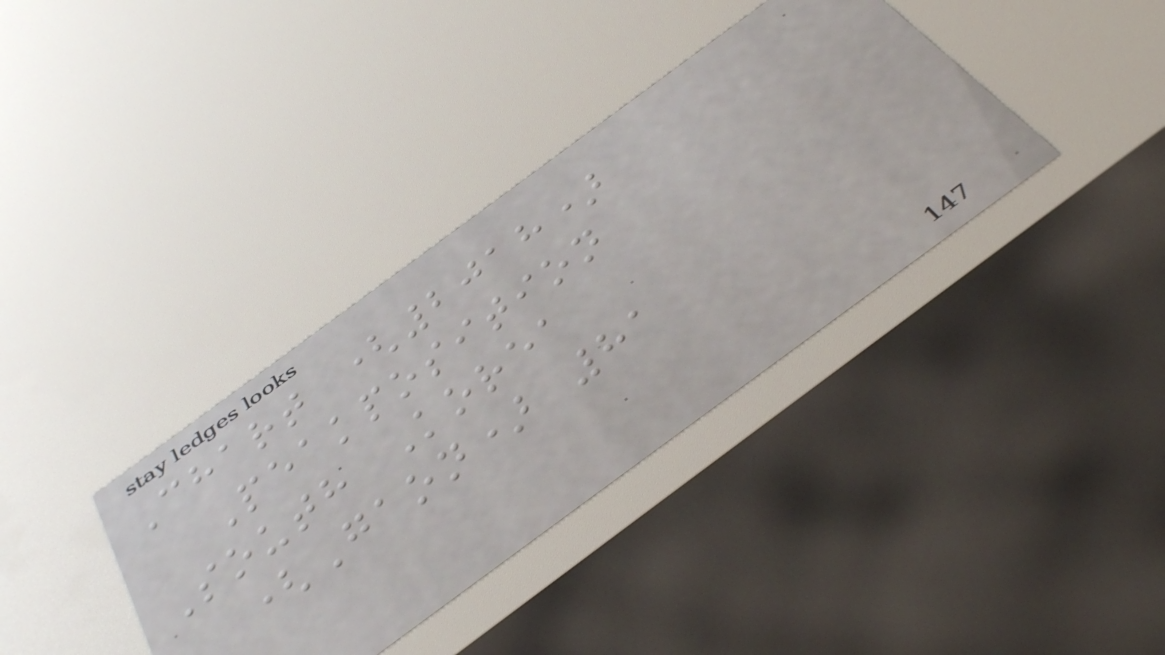Chart (2018)
Peakposition
South Korea
(Gaon) 81
